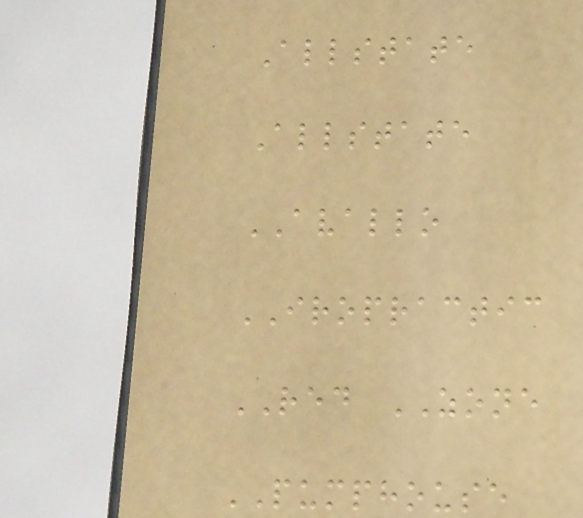Allstate
Allstate
AVALLO
IROPRACTIC
RED ZONE
PUMPHOUSE
